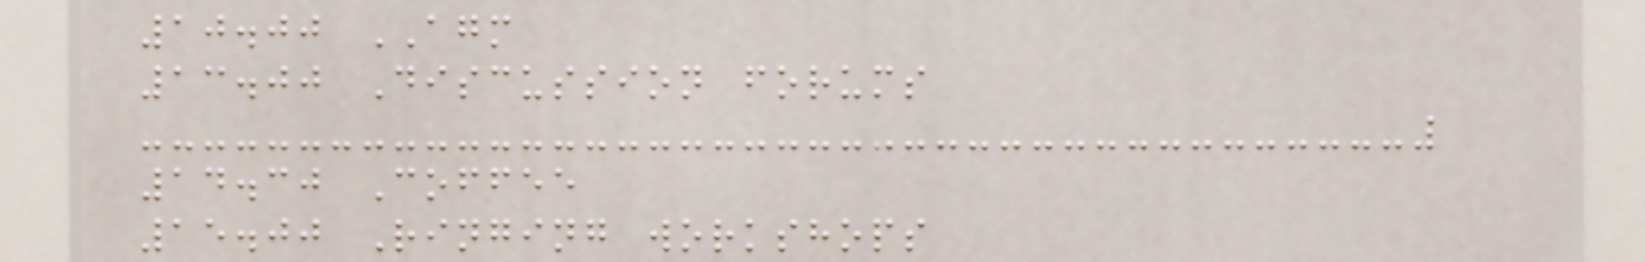10.00 AGM
13.00 Discussion forums
14.30 Coffee
15.00 Ringing workshops
